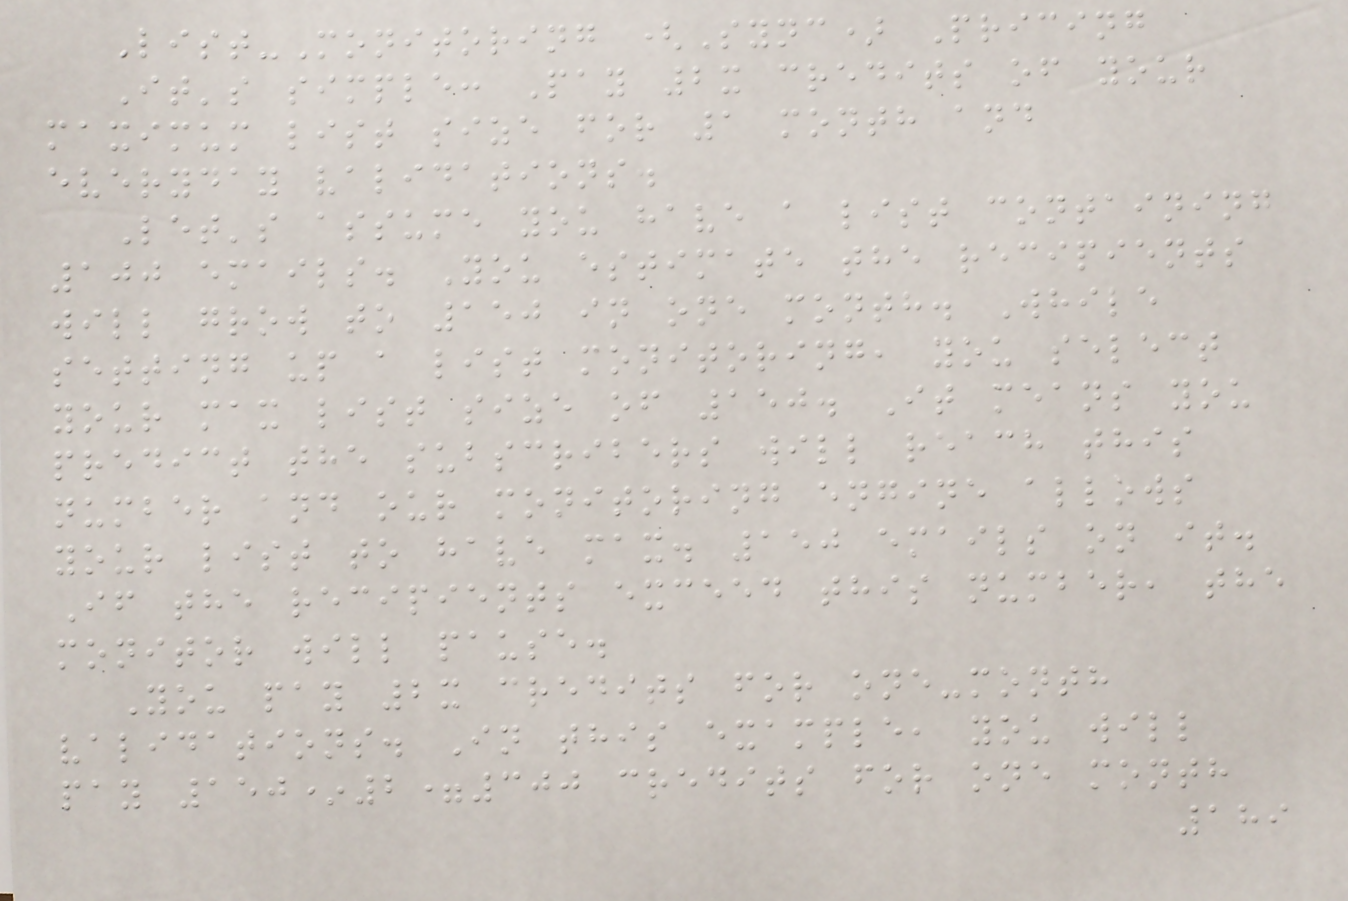List-Monitoring (Sync) Pricing
It's simple: Pay 2x credits of your
maximum list size for 1 month and
everyday validations.
Let's assume you have a list containing
100 emails. You estimate the recipients
will grow to 150 in one month. While
setting up a list monitoring, you select
your max list size of 150. It means you
predict the subscribers will reach this
number and our monitoring engine allows
your list to have max. 150 emails on it.
If the recipients exceed this number, the
monitor will pause.
You pay 2x credits for one-month
validations. In this example, you will
pay 150*2=300 credits for one month
189
